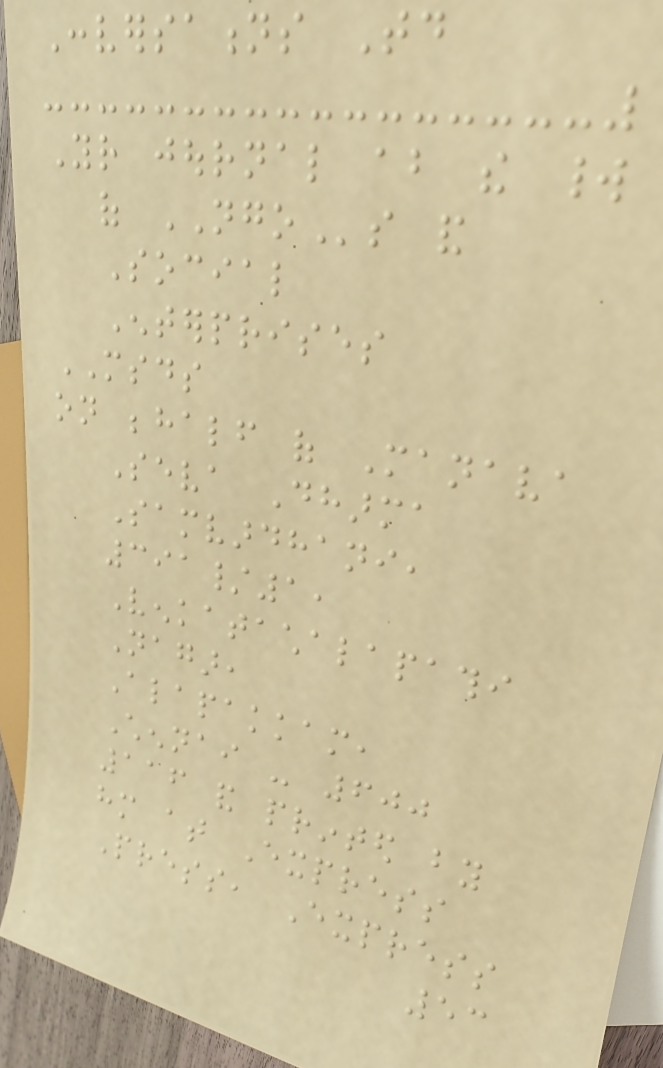Conversations Today
Your journal about the world
of NGOs and
Social
Enterprises
MSDS
on behalf of Manava
Seva Dharma
Samvardhani,
391/1,
Venkatachalapathi
Nagar,
Alapakkam,
Chennai - 600
116 and printed by
him at Express
Press, Express
53
